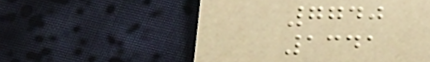7740
1341
